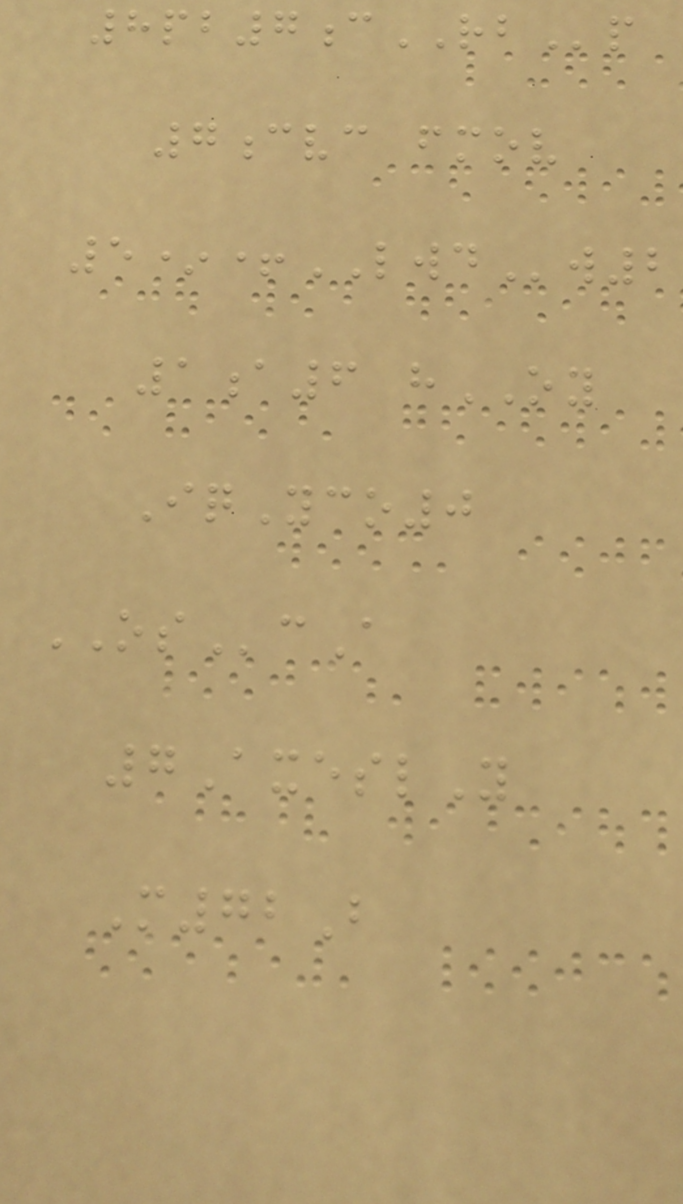8pb7cRBp
7cvc fmov
5*+LWDw2
1a6 hOY
IqYco0
OScA
7AxeslY
M72B
